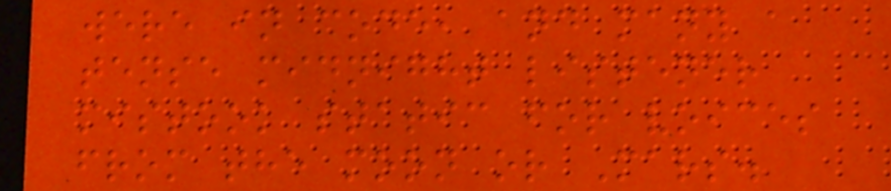were in code, and many a
tense midnight listener
mistook static for voices
from the moon or Mars.
